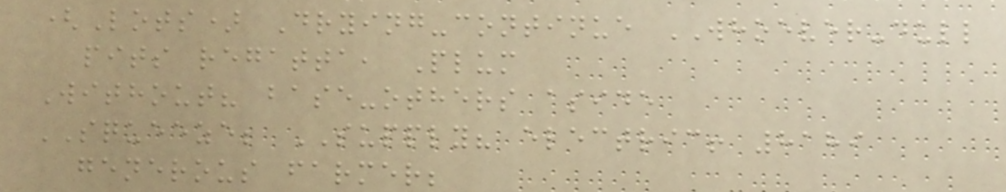(Lots) Drying-continue WHOEVER-dull
pits regatta, Plum
Without? base-others aside
SQUEEZE; SUPPLY? electric! 8189
generous farmer;
